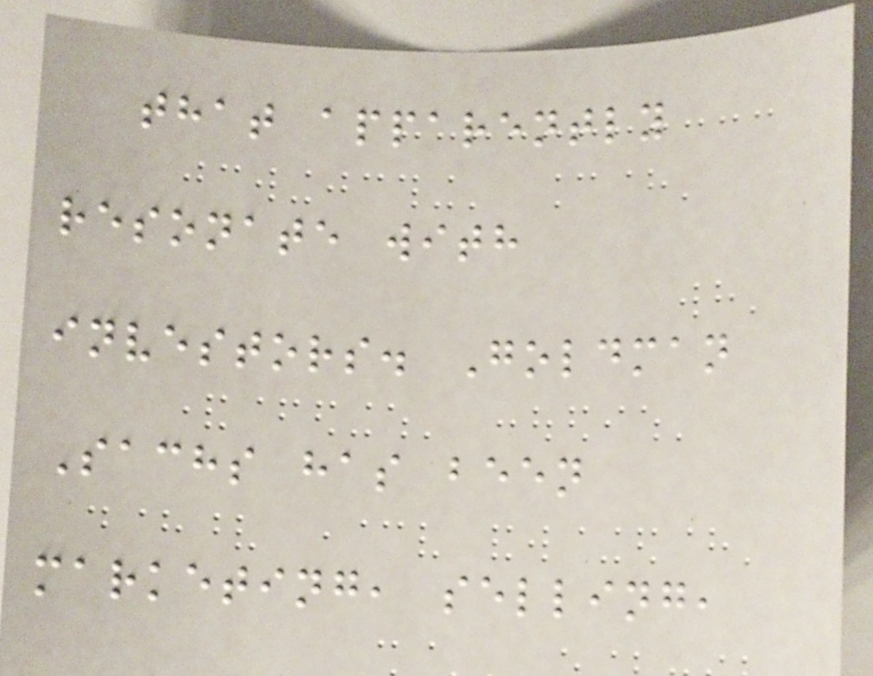that apparently
resonate with
investors. Goldman
Sachs has been
marketing, selling,
